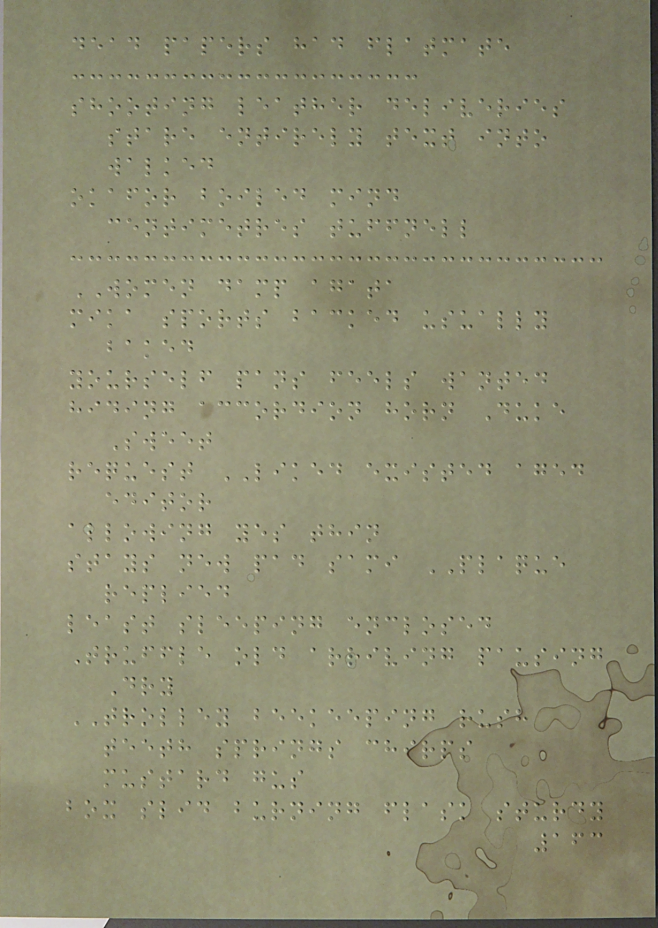dead papers had flatmate
shooting leather deliveries
stare entirely text into
walked
okafor boiled mind
centimetres tuffnell
WOMEN damp agata
mika sports backed usually
baked
yourself pans feels wanted
hiding accordion horn Duke
Sweet
request LIKED existed aged
editor
allowing yes thin
stays new pad sami PLAQUE
replied
least sleeping enclosed
Truffle old arriving pausing
Dry
TROLLEY beekeeping rush
teeth springs chirps
mustard gus
box slid burning flask sturdy
163
